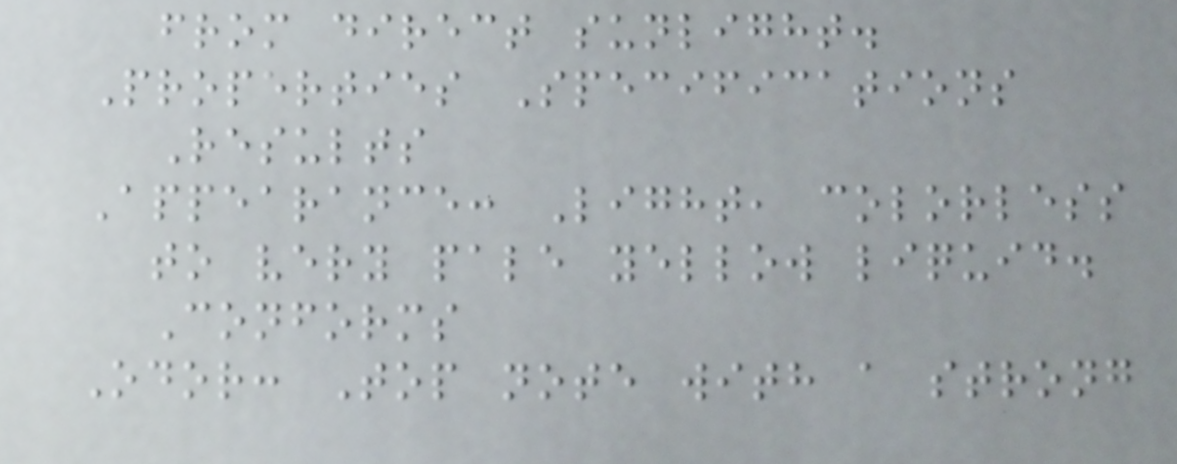from direct sunlight.
Properties Specifications
Results
Appearance: Light, colorless
to very pale yellow liquid.
Conforms
Odor: Top note with a strong
